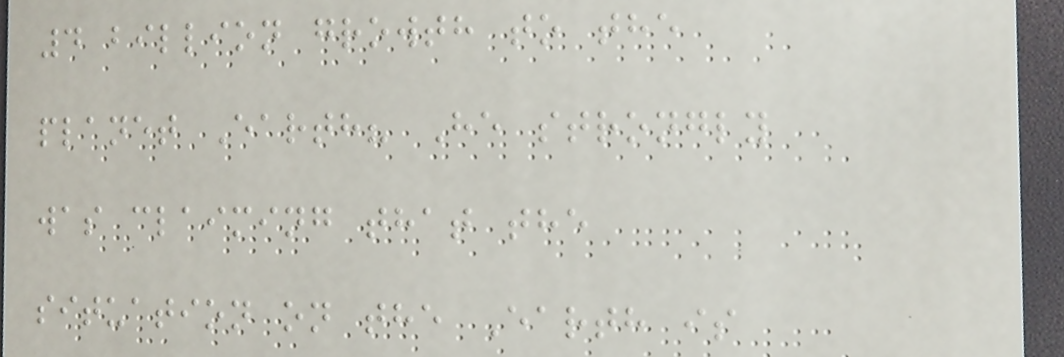4 billion growth to the
planet Earth? He strongly
was claiming that the
situation on the Earth is
